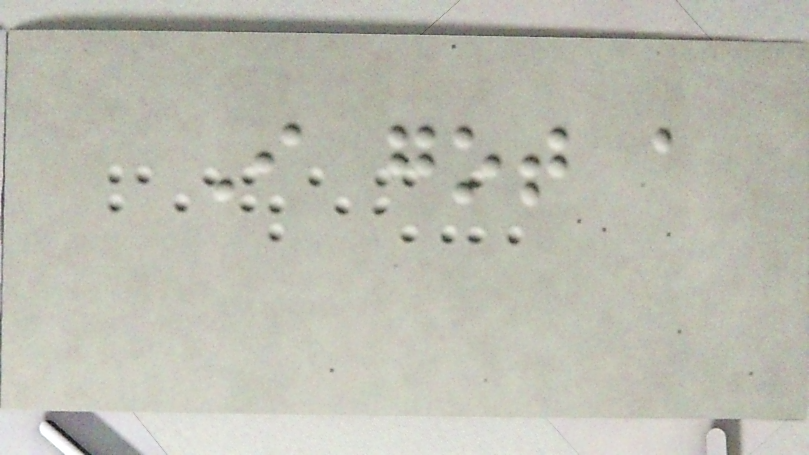I got a
